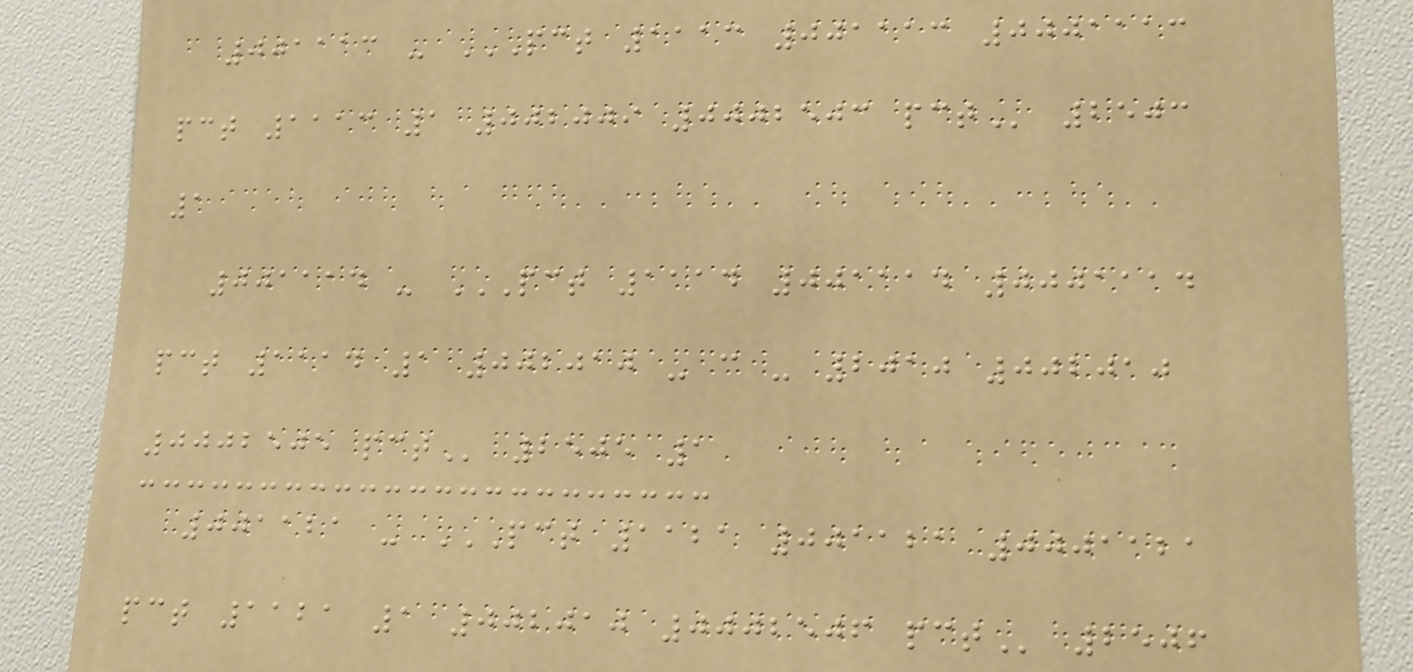001113 - PCT 1113 001113 0001113
PCT 1113 1 002009 0002503 PCT 2503
1
001114 - PCT 1114 001114 0001114
PCT 1114 1 002010 - C - 2010 002010
0002505 PCT 2505 1
001121 - PCT 1121 001121 0001121
PCT 1121 1 002010 0002506 PCT 2506
